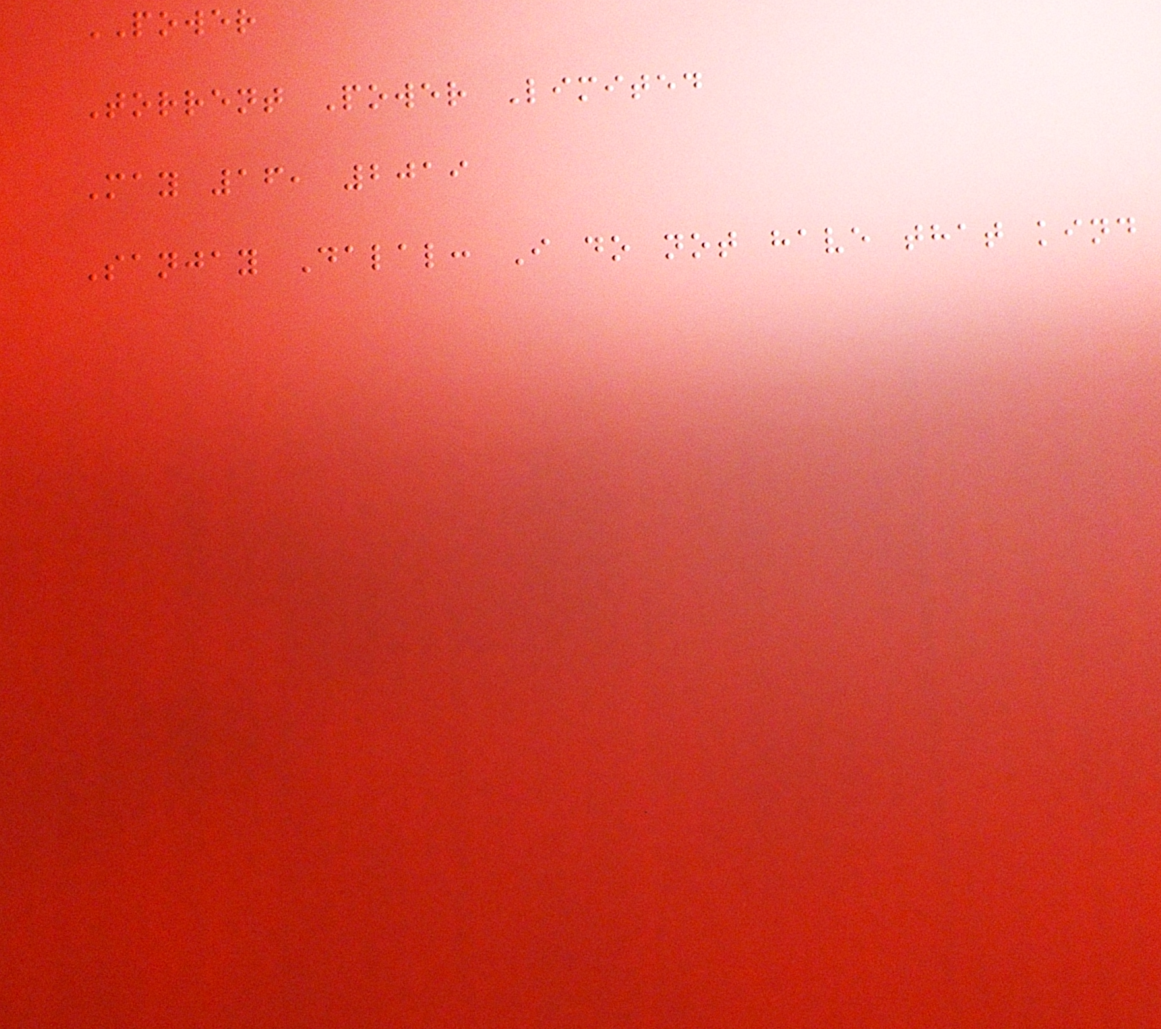POWER
Torrent Power Limited
May 16, 2019
Sanjay Dalal: I do not have that kind
